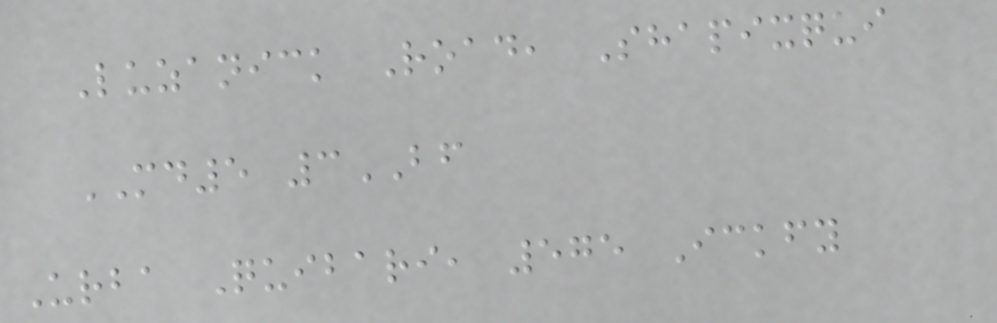Luzanick Road, Shapixqui
MD5 3BF
Urba Quibari, 575 Ickfy
